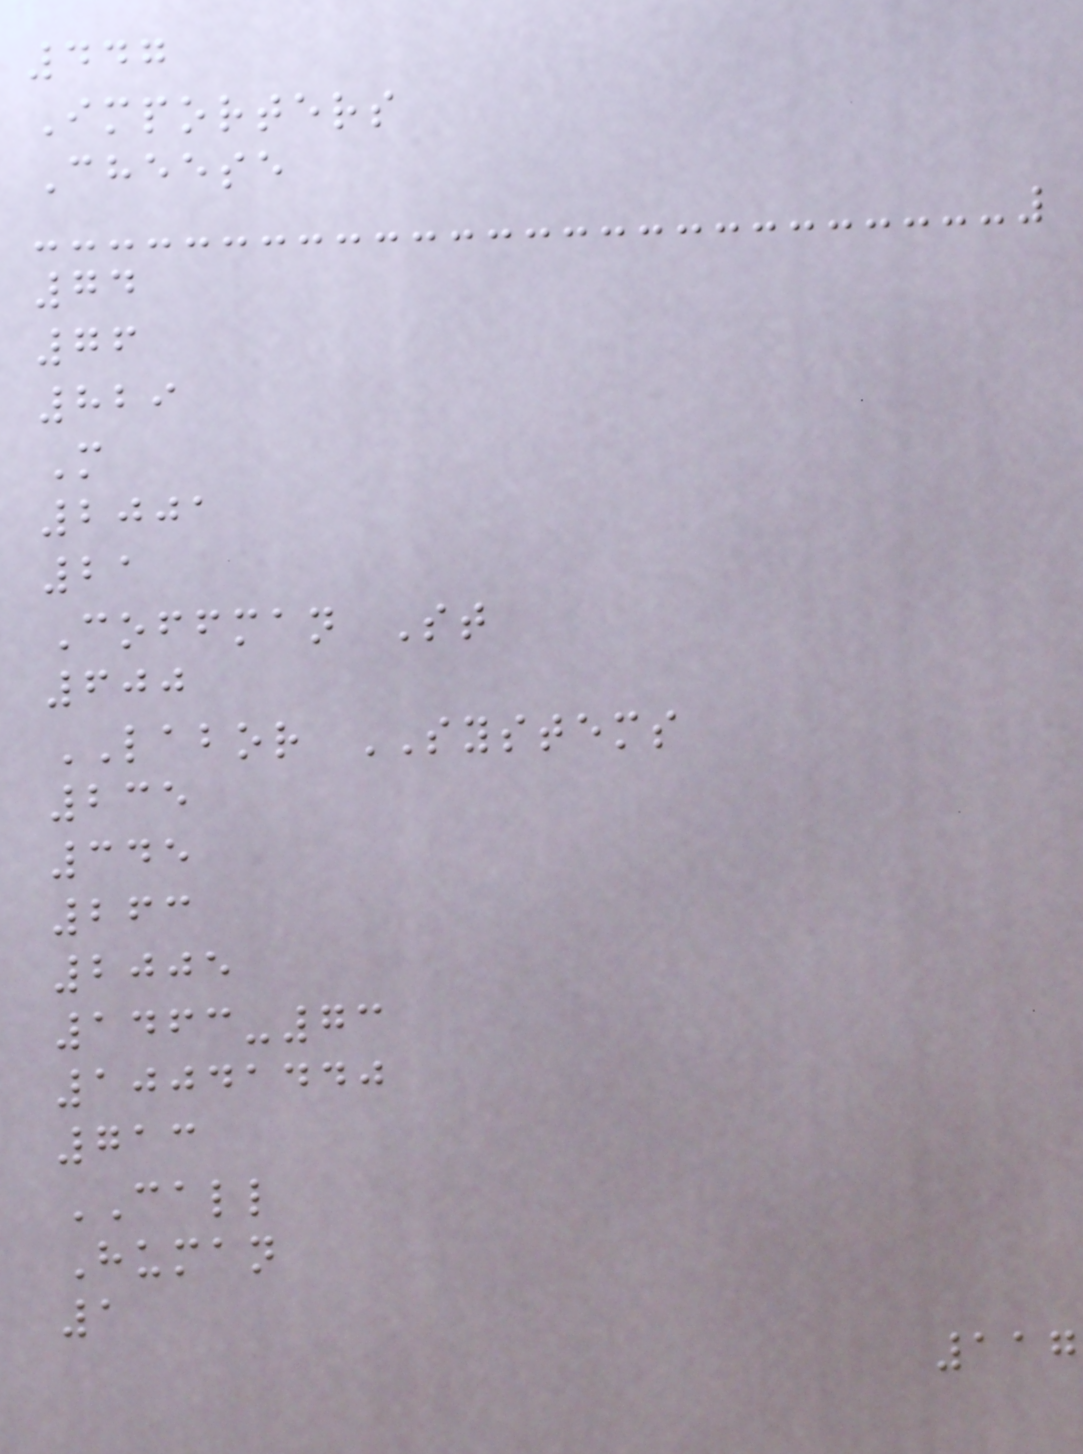447
Importers
Cheese
74
76
829
M
2001
21
Coffman St
600
LABOR SYSTEMS
235
345
263
2005
1463-73
10041440
713
CALL
Human
1
117
